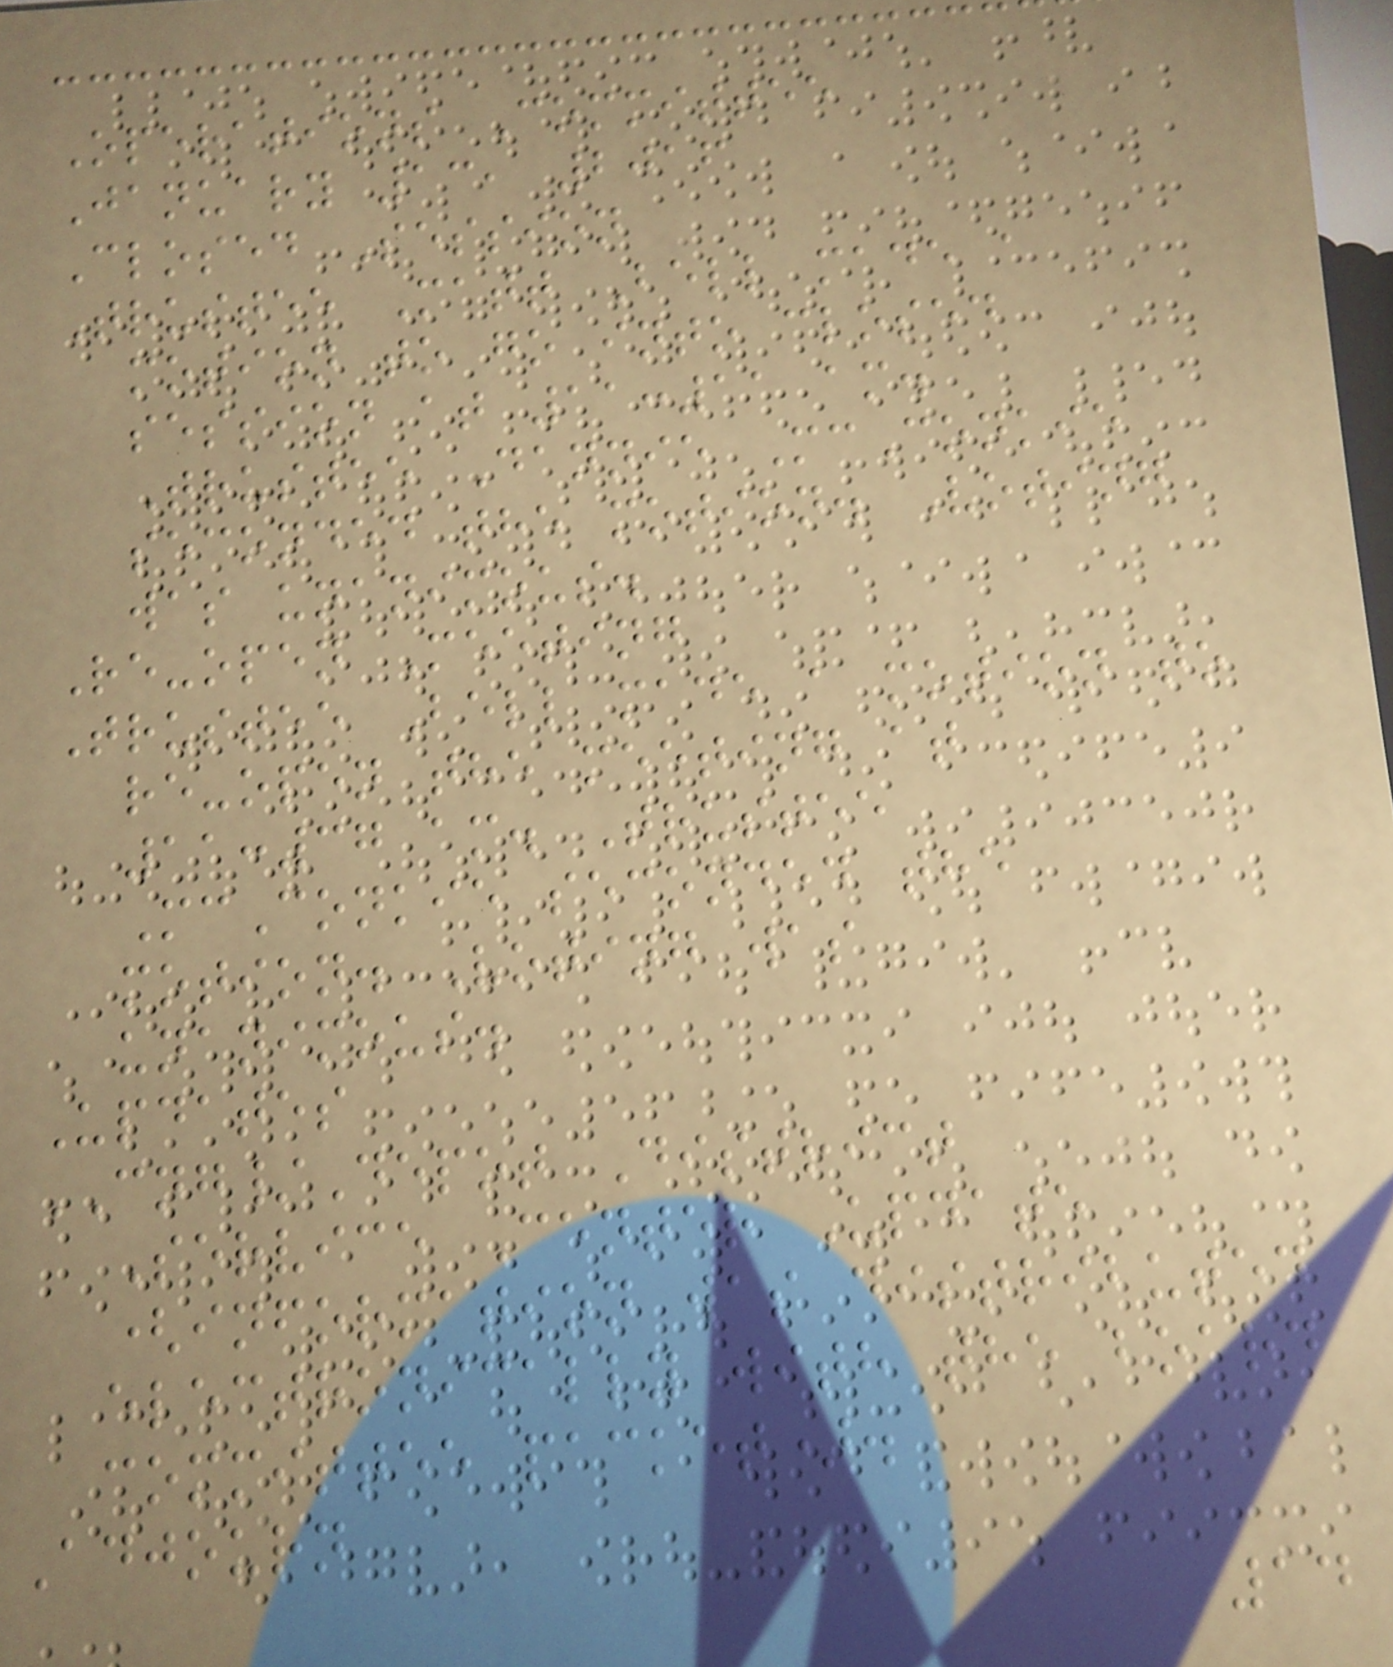Operations Committee
January 13, 2016
Closed Session
Trustee Matt Bell made a
motion to go into closed
session at 11:11 am.
Trustee Dannie McConkie
seconded the motion. Voting
was unanimous.
Re-open Meeting
Trustee Bell made a motion to
re-open the meeting at
11:37 am. Trustee
McConkie seconded the
motion. Voting was
unanimous.
Updates
CNG/Depot District
Service Center Update
(information was distributed
electronically with the board
committee packet).
Adjourn
14
